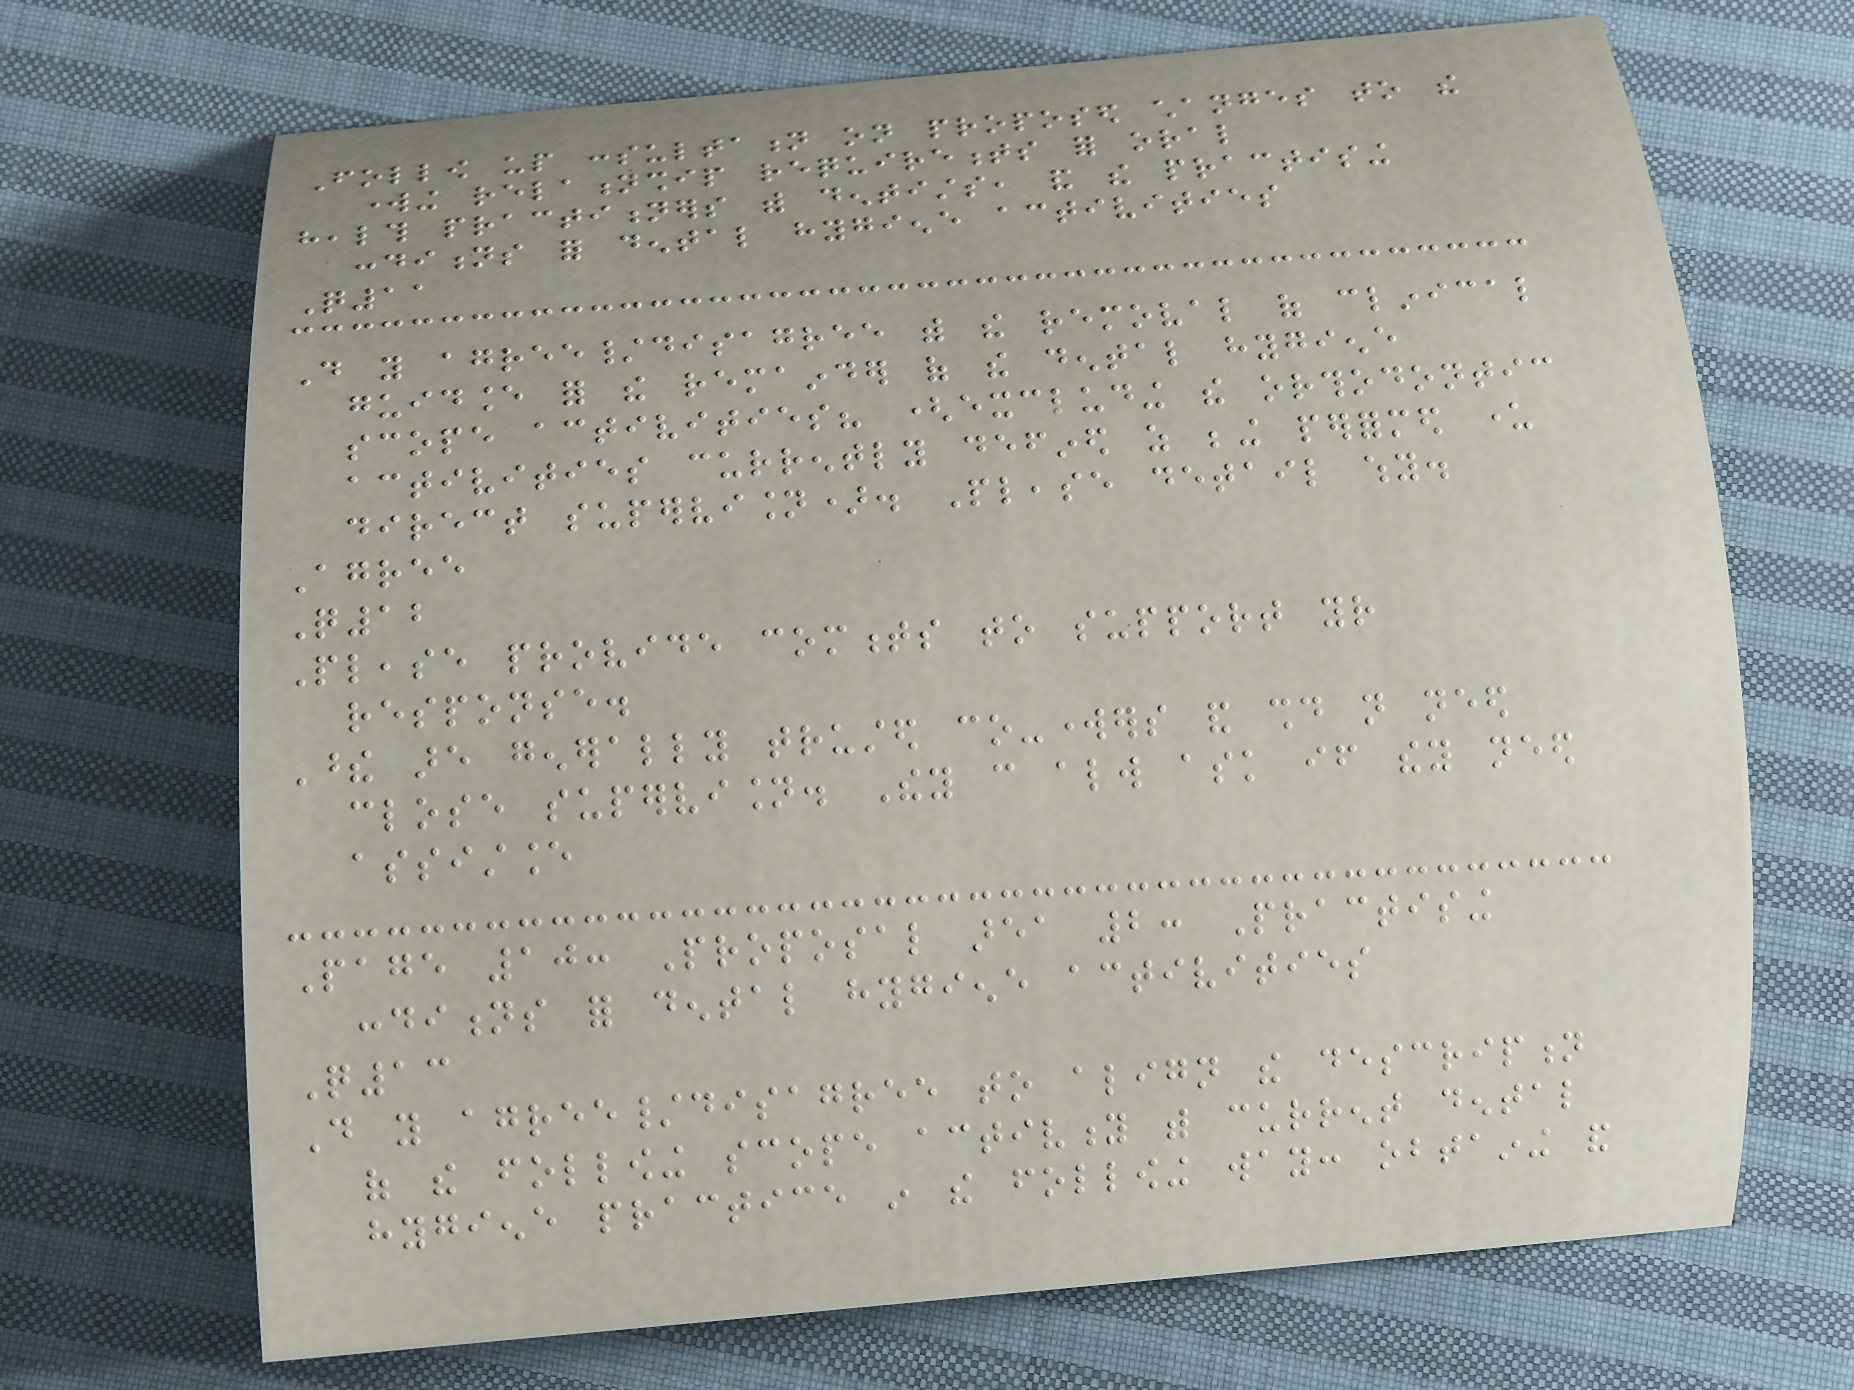Follow up consultation on proposed changes to the
working relationship requirements for oral
health practitioners with dentists, and the practising
conditions for dental hygiene activities
Q11
Do you agree/disagree with the removal of clinical
guidance for the remainder of the dental hygiene
scope activities? (excluding the orthodontic
activities currently defined as being performed under
direct supervision). Please detail why.
Agree
Q12
Please provide comments to support your
response.
These are generally trusted co-workers and should not need
close supervision. They can always ask if they need
assistance
Page 10: Proposal area 2: Practising
conditions for dental hygiene activities
Q13
Do you agree/disagree to align the description
of the following scope activity with current dental
hygiene practice in the following way: obtaining and
